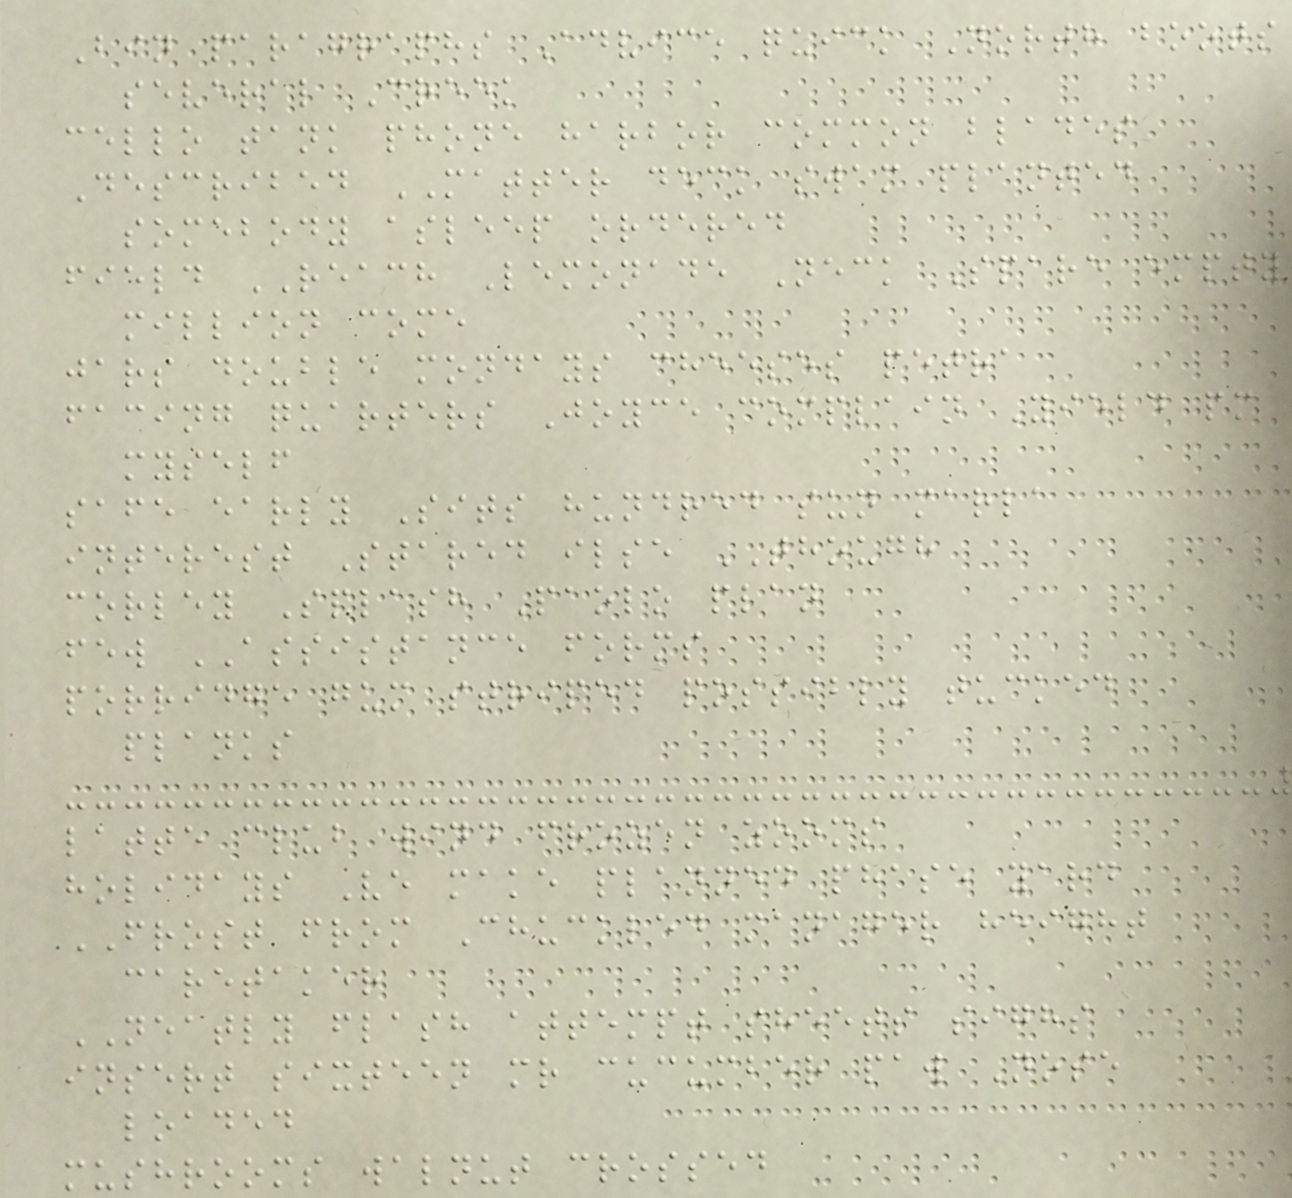Bin paragraphs Advice quick North boots
several Creek
cello tank phone harbor common blades
Described MATTER deck swam planted
somebody asleep ordered
field REACH Lemonade Neck Spare empty
million come
jars double mondays cheeses petra
facing quarters Joyce complain Yield pm
myself
safe early Sits hundred sun marla
interest Stared ilse THOUGH
corley Splash Paolo plan
few ASSISTANCE forms
porridge gum striped possibly tucked
planks
latte club wind frozen zooms
holidays Ve make planned phase yard
FROST from Chuckled manager height
caretaker
NEATLY flash attempt sheets sighs
insert sixteen mr cucumber paw Nose
loaded
mushrooms walnut crossed
